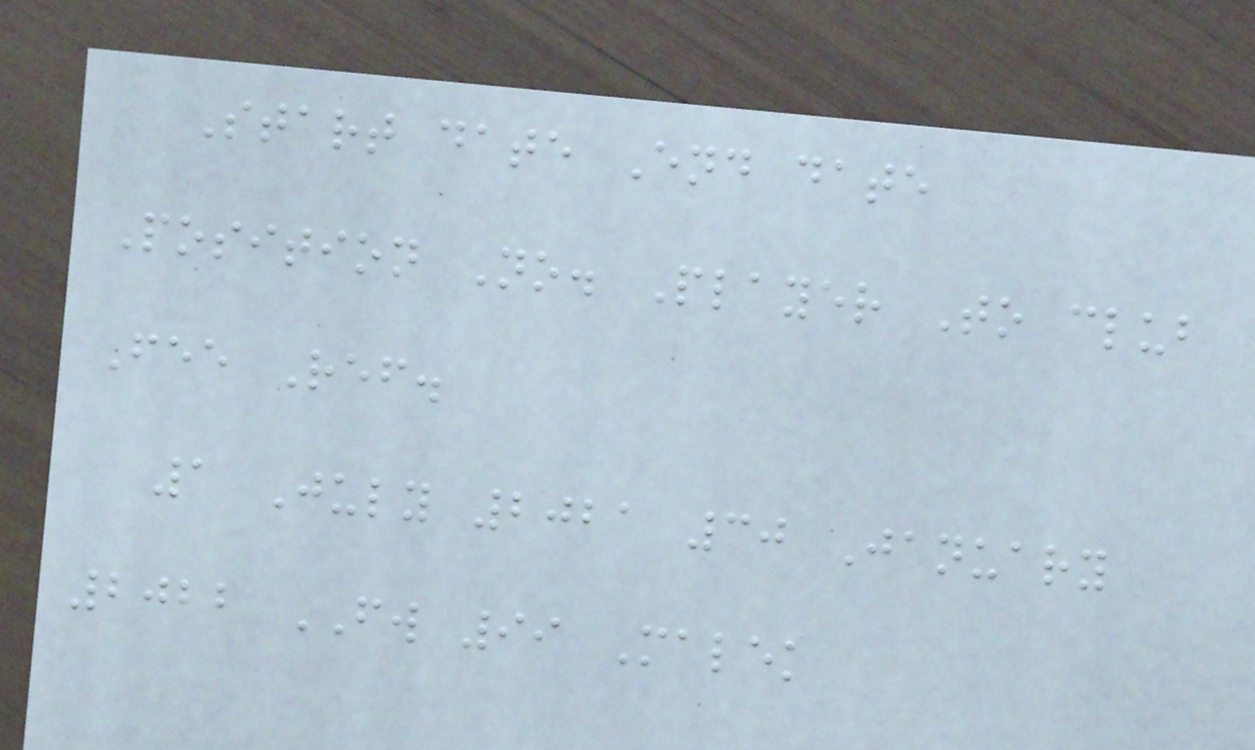Start date End date
Position No. Player To club
Fee Ref.
1 July 2021 30 January
2022 FW 99 Malek
